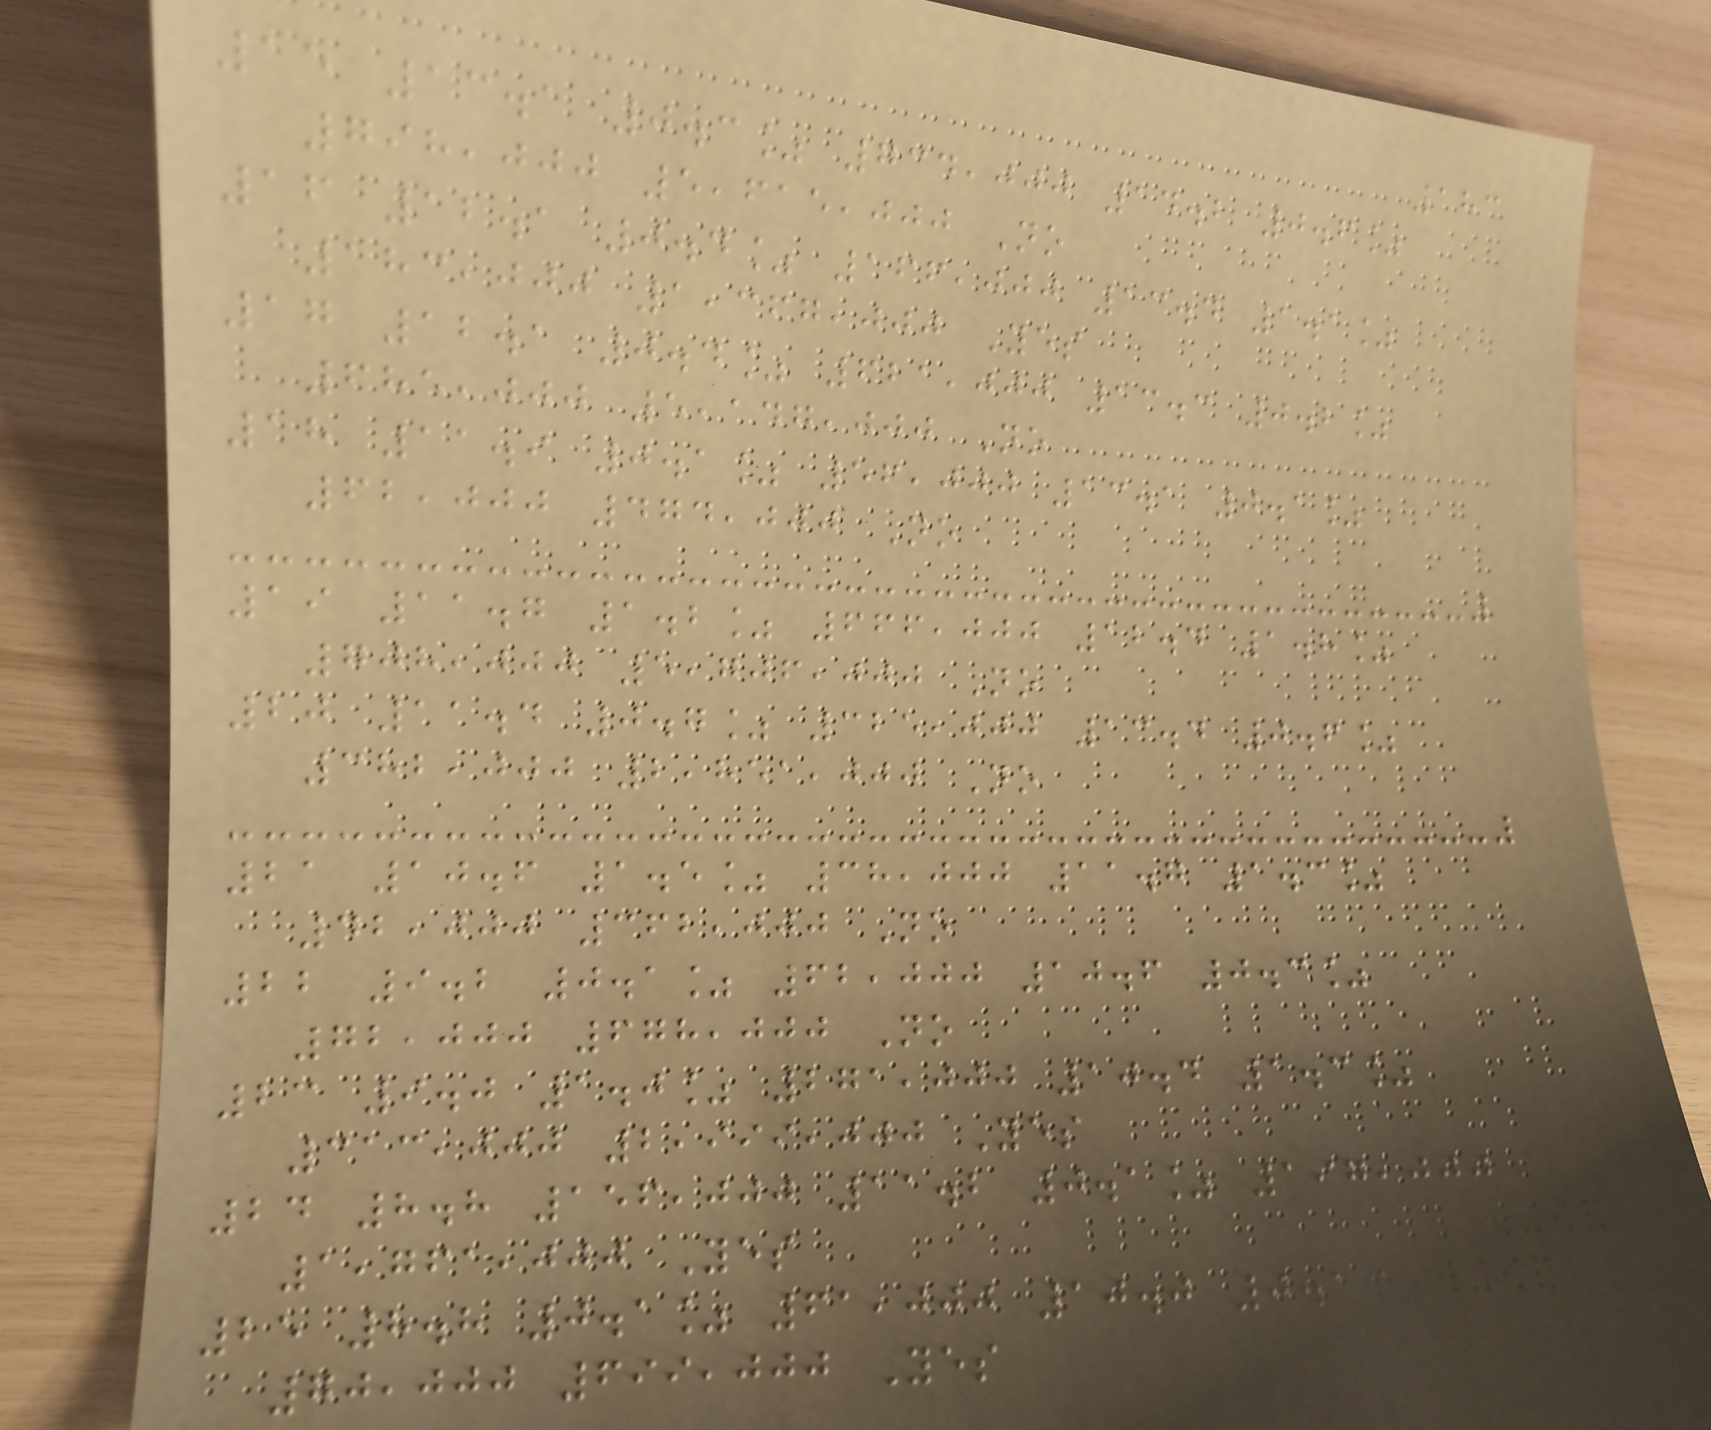183
15 13.1 0.3% 734,000 14.2 0.6%
798,000 5,615,000 No
16 12.1 0.4% 166,000 13.4 1.1%
183,000 1,367,000 Yes
17 12.1 0.4% 621,000 13.3 0.2%
685,000 5,147,000 No
18 11.9 0.1% 56,000 13.1 0.1%
62,000 474,000 No
19 11.7 1.2% 666,000 12.4 1.8%
708,000 5,706,000 No
20 11.4 0.7% 325,000 13.4 0.6%
382,000 2,851,000 No
21 10.6 1.5% 38,000 11.7 1.3%
42,000 362,000 No
22 9.2 0.1% 62,000 10.6 0.3%
72,000 678,000 No
23 9.0 1.0% 271,000 10.4 1.3%
313,000 2,999,000 Yes
24 8.8 156,000 11.2 0.1% 197,000
1,761,000 Yes
25 8.8 0.1% 61,000 10.0 0.1%
70,000 699,000 Yes
